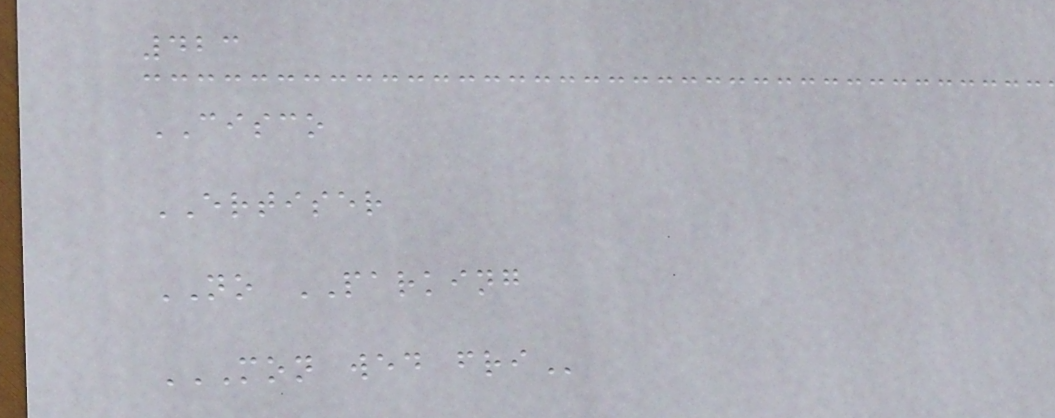423
CISCO
ERTISER
NO PARKING
MON WED FRI
